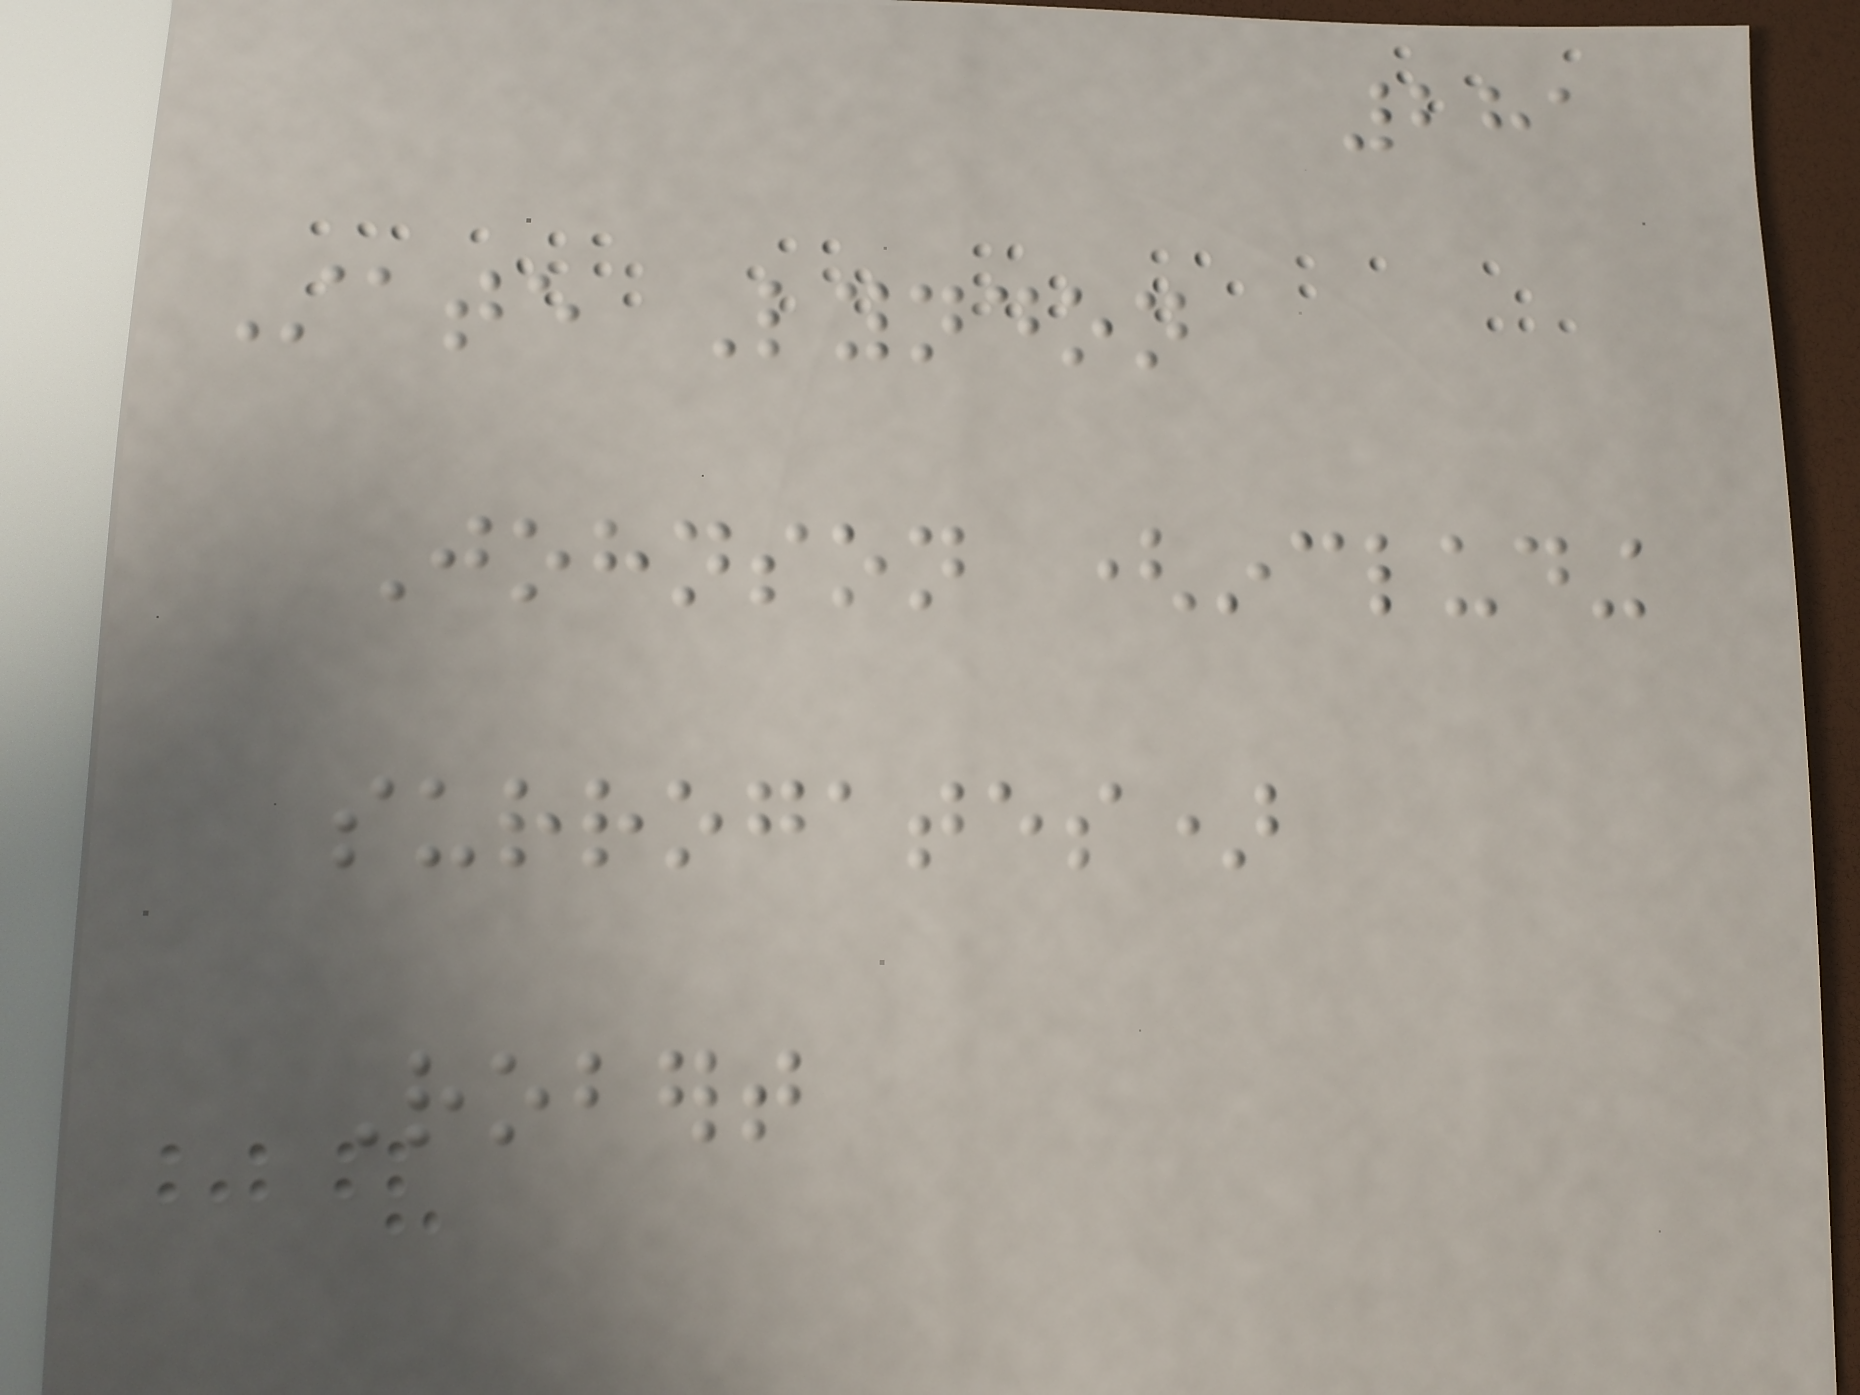281
State Lyndon
Johnson (including
surrogates)
Robert
